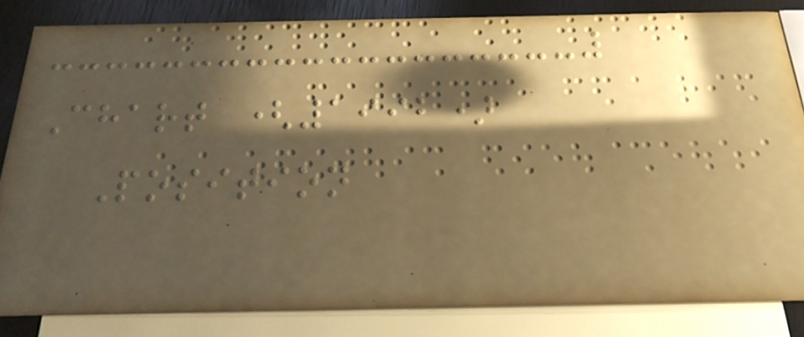Chart (1992)
Position
